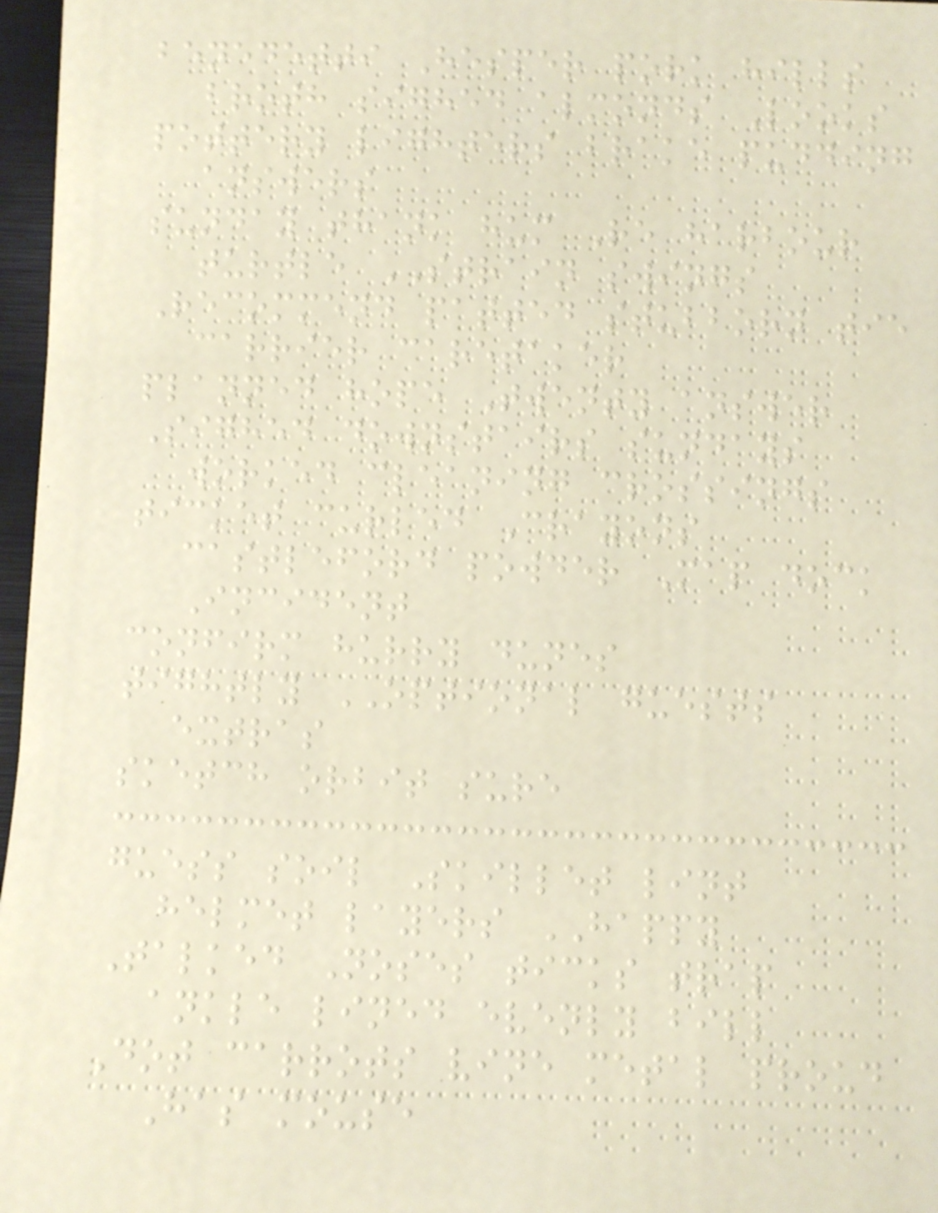benedetti Hesper pork hills
broth sighed almonds Looks
pottery lighters brake pudding
answers
sunday thank hum Re harbour
turtle STRAIN swings
Recommend patted stubborn tie
carrier caretaker
planned hope Twenty answer
Sighed downstairs sundays
worked cleaning crossings
ticket curled Crayons
castleford powder Map dock
Incident
confirm hurry dunes
tightly OPTIONAL guests
extras
sketch orbit sure
guess soil Skillet lint
helmet layers HAPPY
Talked Noses ticks trap
ankle lined evenly bill
Dot carrots vine metal proud
Has mouse
